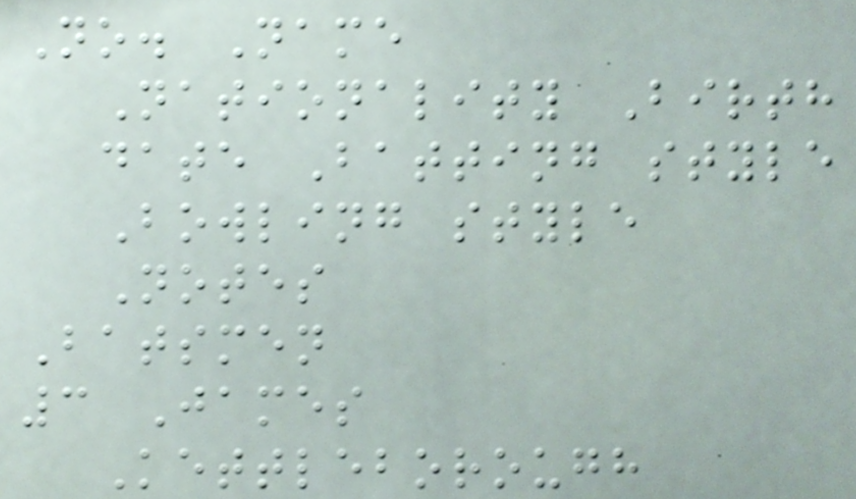No. Name
Nationality Birth
date Batting style
Bowling style
Notes
Batsmen
3 James
Kettleborough
